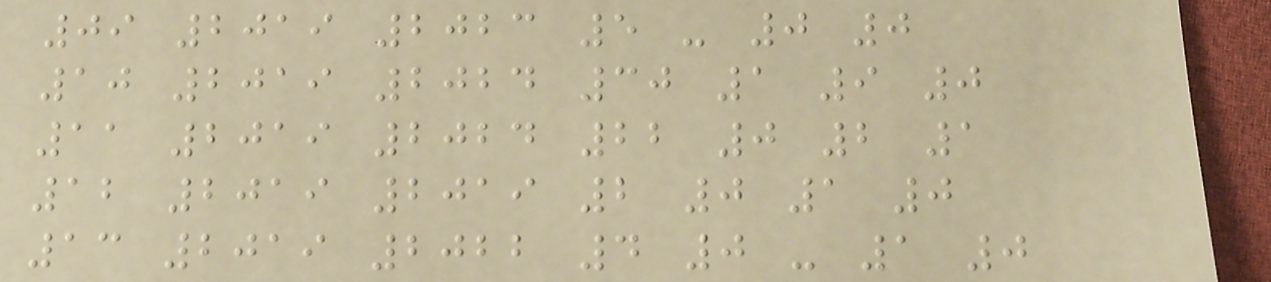09 2019 2023 5 - 0 0
10 2019 2024 30 1 9 0
11 2019 2024 22 0 2 1
12 2019 2019 2 0 1 0
13 2019 2022 4 0 - 1 0
